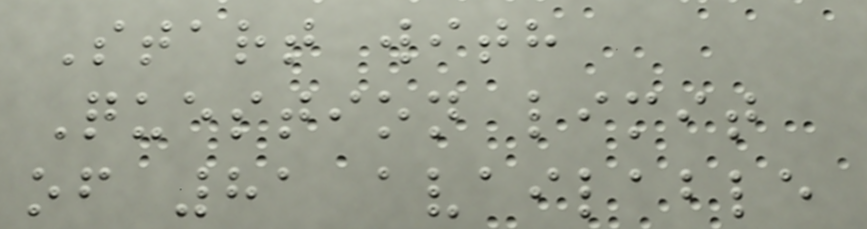Start with
Question limit
of 81 available
